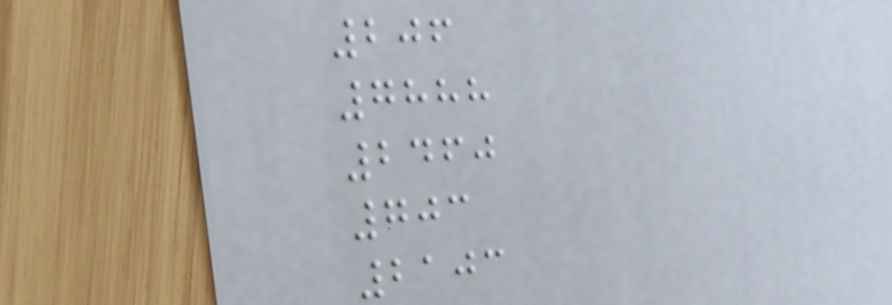206
7888
2460
703
2103
